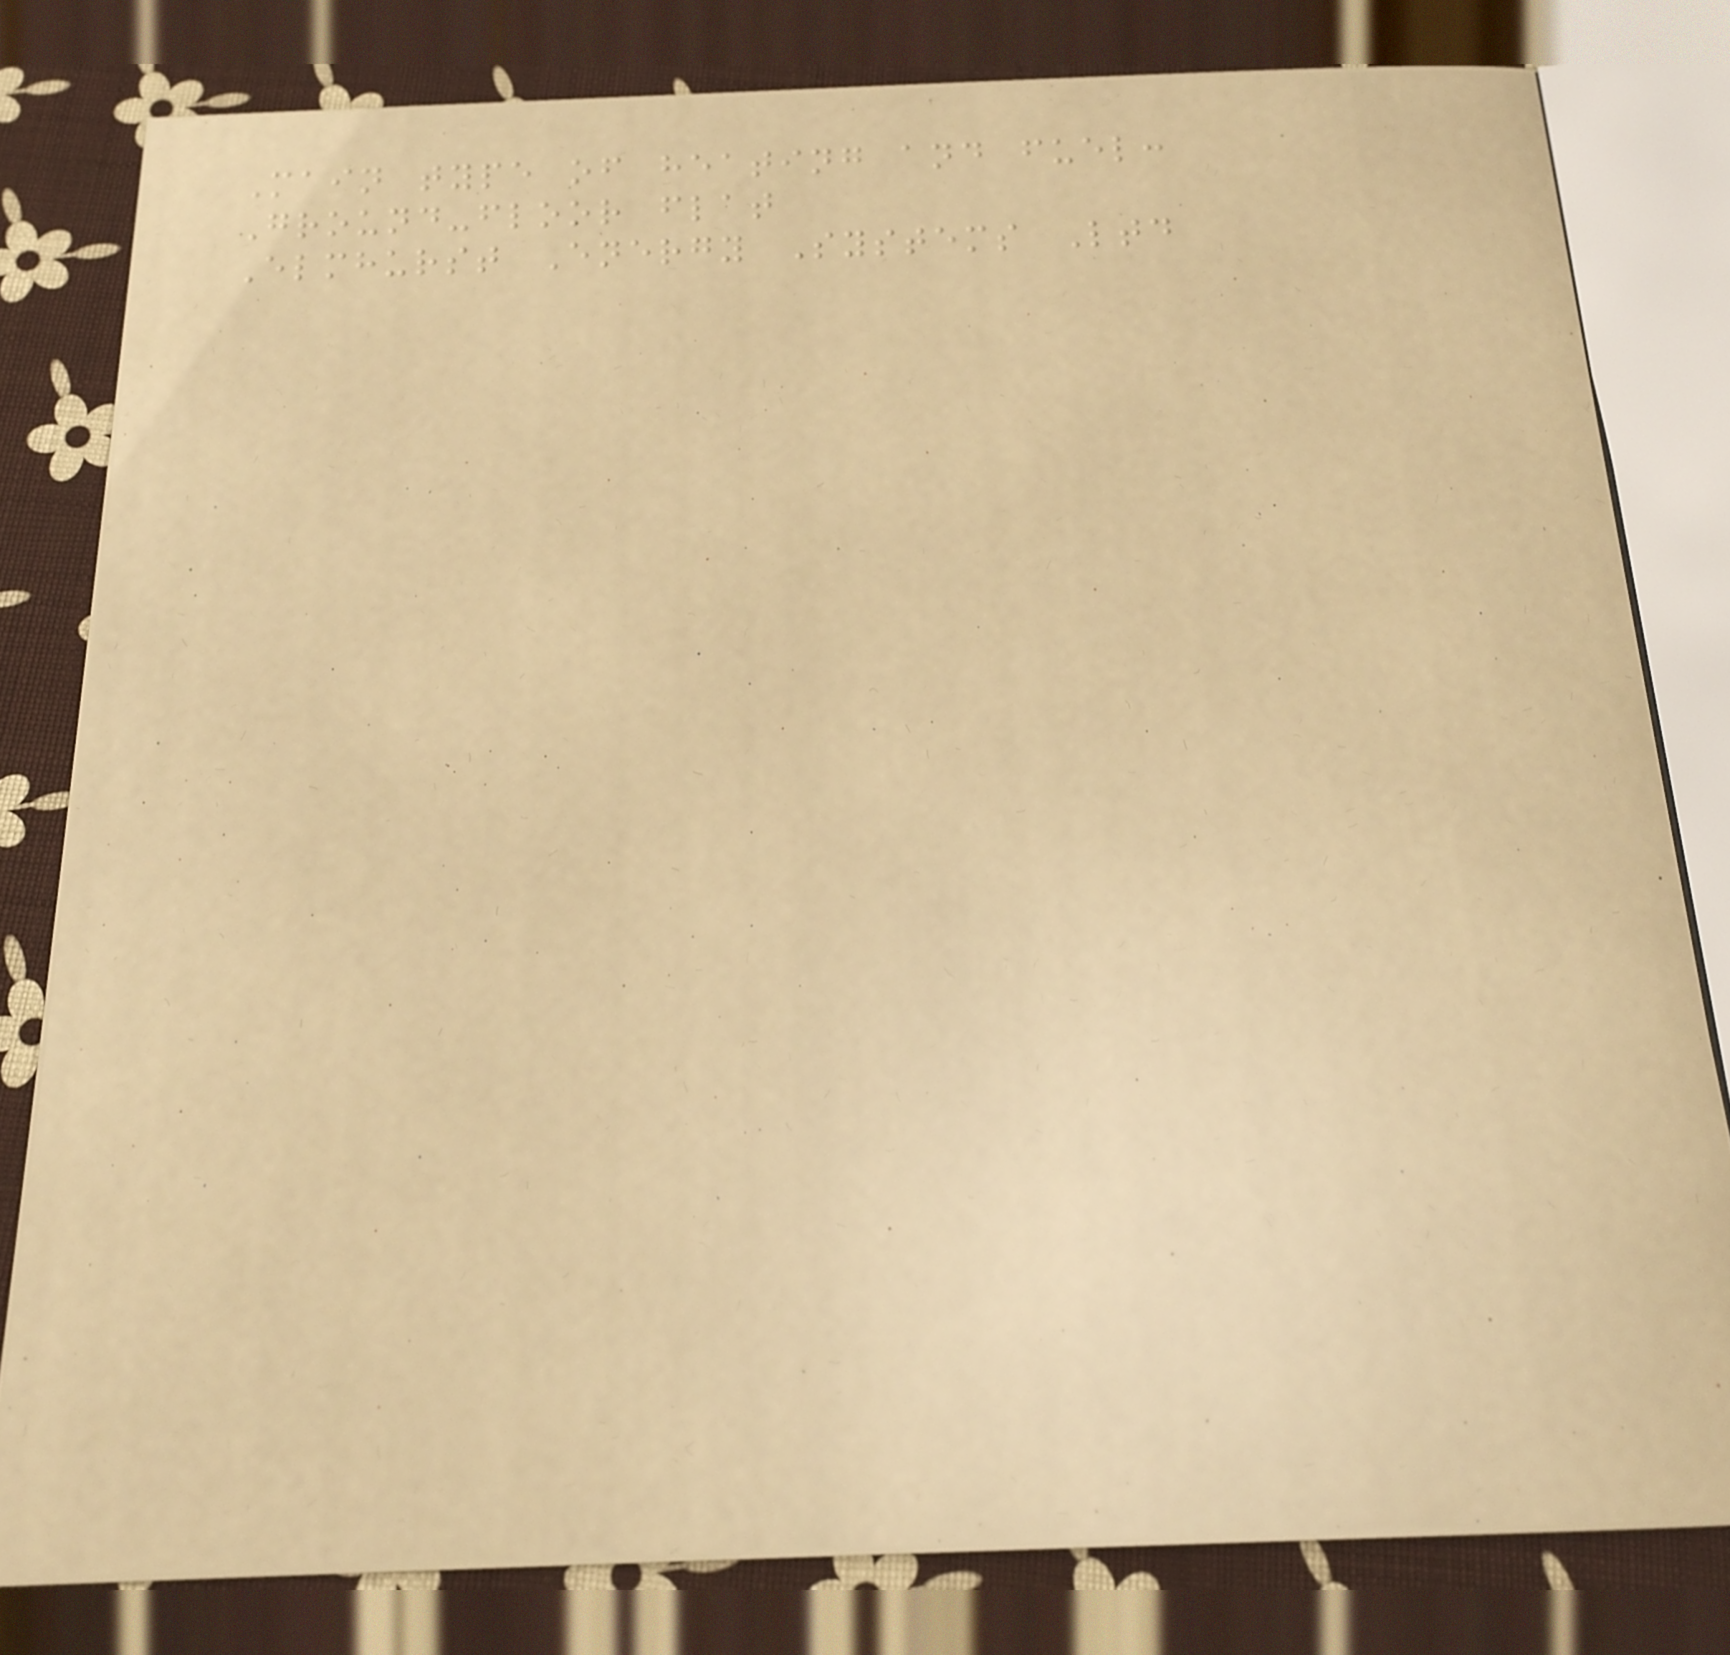Main type of heating and fuel:
Ground-floor flat
Elmhurst Energy Systems Ltd
